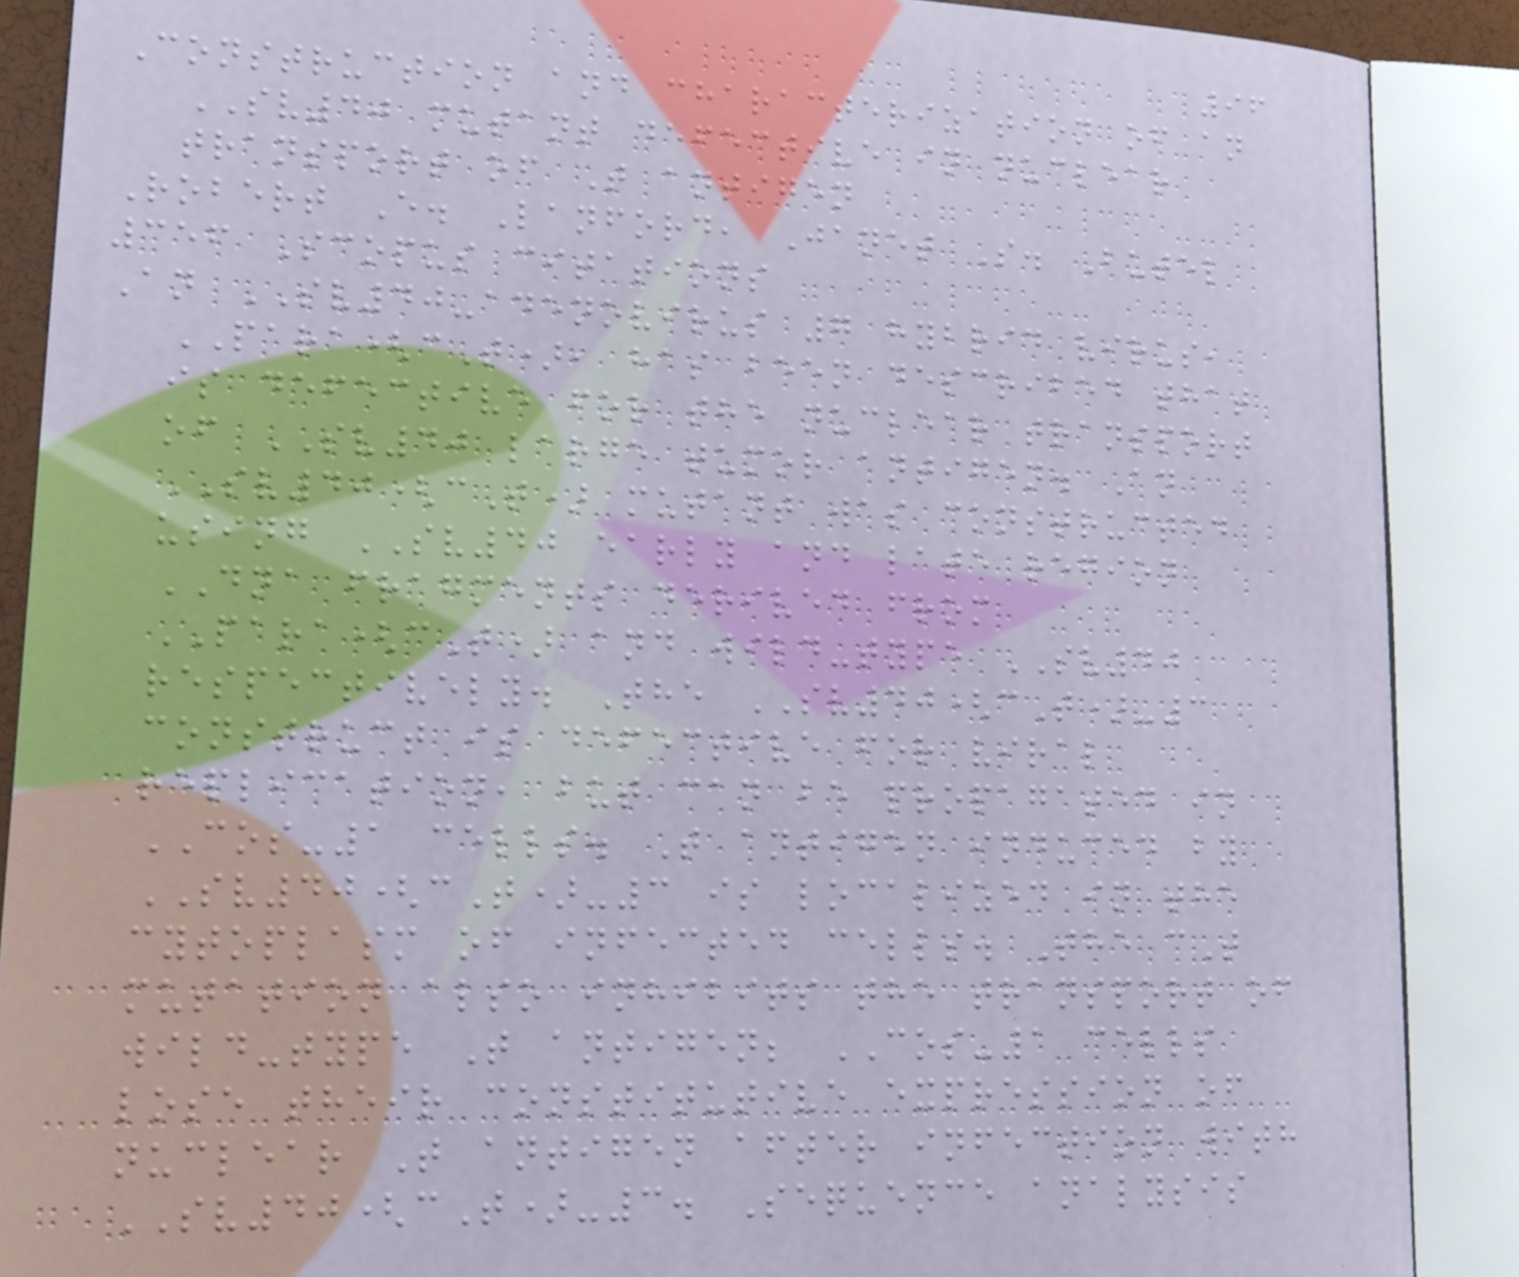96
Construction and characterization of an
SV40 mutant defective in nuclear
transport of T antigen
Robert E. Lanford, Janet S. Butel
356 Scopus citations
An SV40-adenovirus 7 hybrid virus,
PARA(cT), has been described that
is defective for the nuclear transport
of SV40 large tumor antigen. An
SV40(cT) mutant was constructed
using SV40 early and late region
DNA fragments derived from
PARA(cT) and wild-type SV40
respectively. The SV40(cT)-3
construct is defective for viral
replication, but can be propagated in
COS-1 cells. T antigen induced by
SV40(cT)-3 is localized in the
cytoplasm of infected cells. The cT
mutation also inhibits the transport of
wild-type T antigen; COS-1 cells
lose their constitutive expression of
nuclear T antigen after infection with
SV40(cT)-3. Sequence analysis
